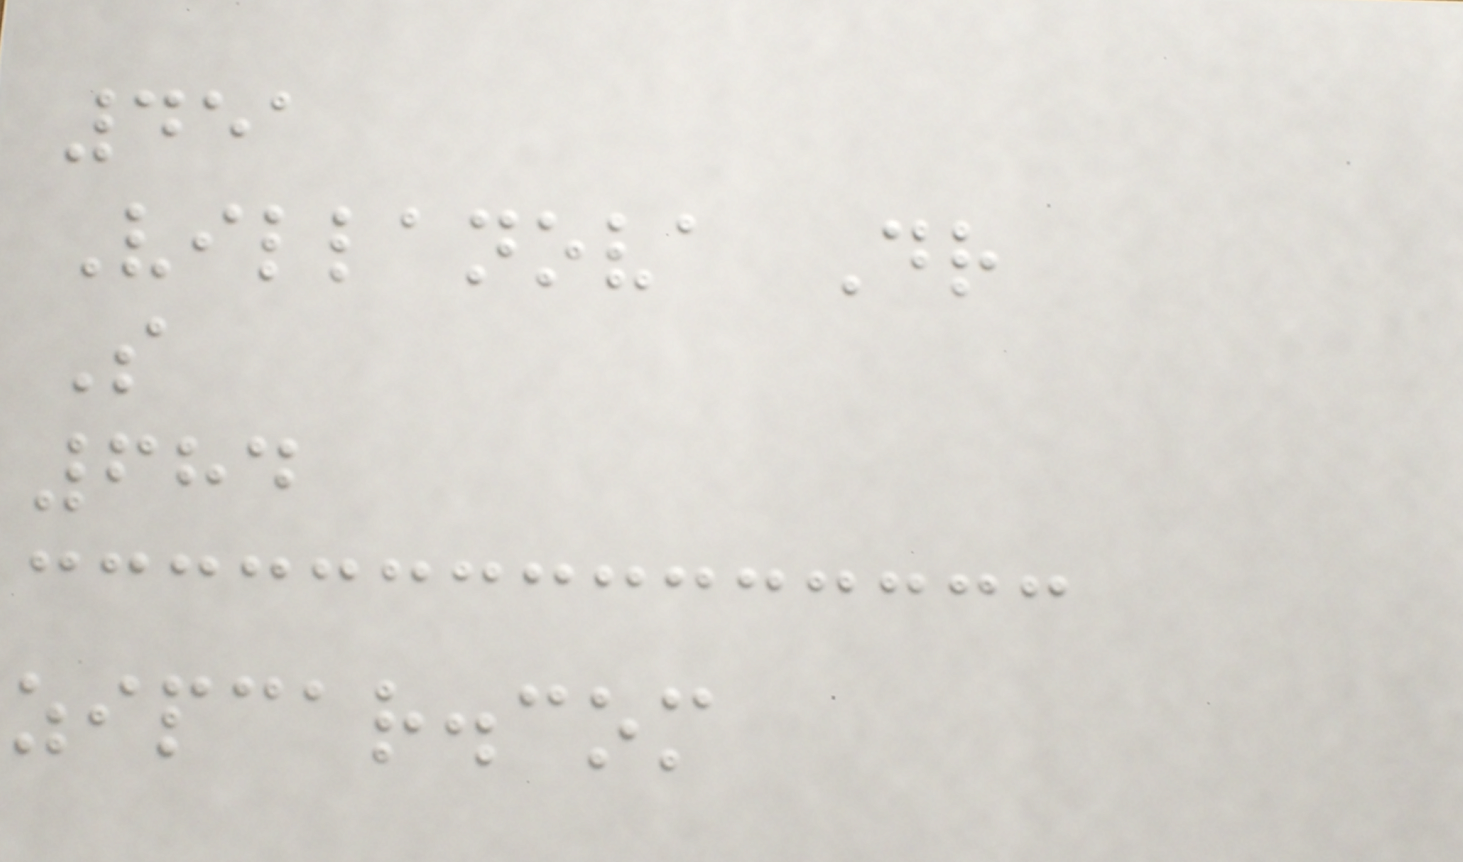451
Villanova Dr
S
684
zipcar.com
